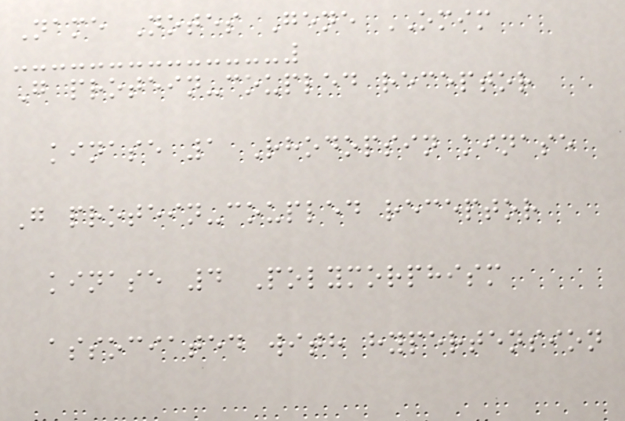Name Notes Gene OMIM
G protein-coupled receptor
kinase 1 Rhodopsin kinase
G protein-coupled receptor
kinase 4 Polymorphism
associated with hypertension
